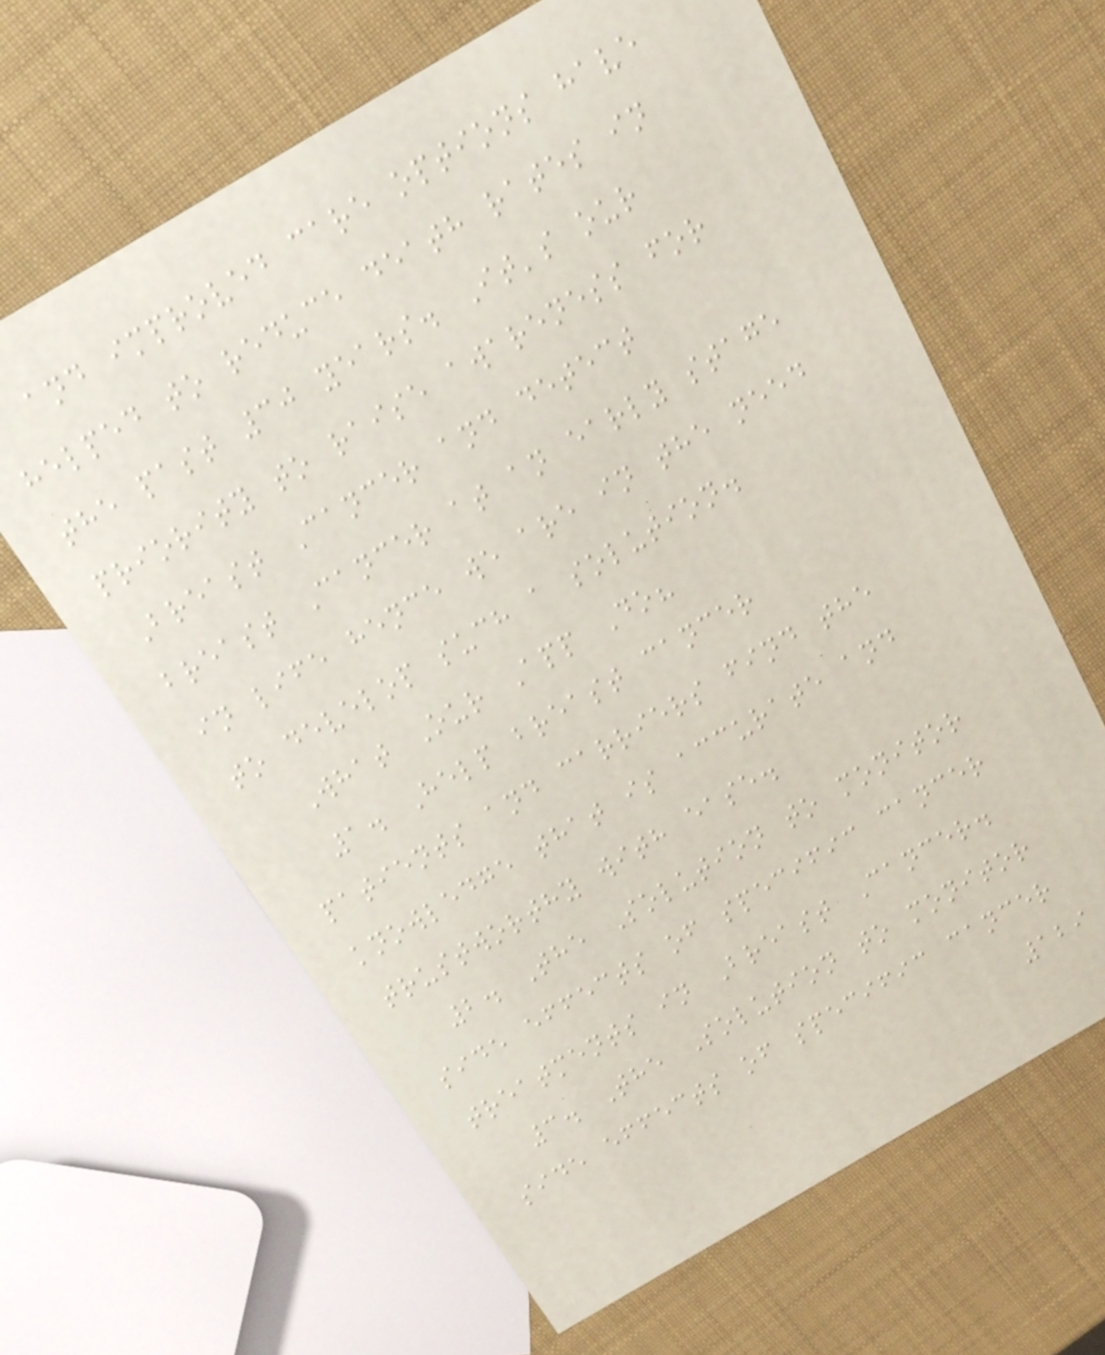and improved care options have
helped to reduce death rates in
the past 30 years. It's our
priority to raise awareness for
Breast Cancer and detect
breast Cancer at an early stage
in life hence we are in the need
to develop such a solution.
What Our App Do?
1. Help breast cancer
patients and carriers find the
knowledge that is accurate and
trustworthy with ease.
2. The Solution to monitor
side effects of specific cancer
treatments in Breast Cancer.
3. The Solution to monitor
side effects of specific cancer
129
